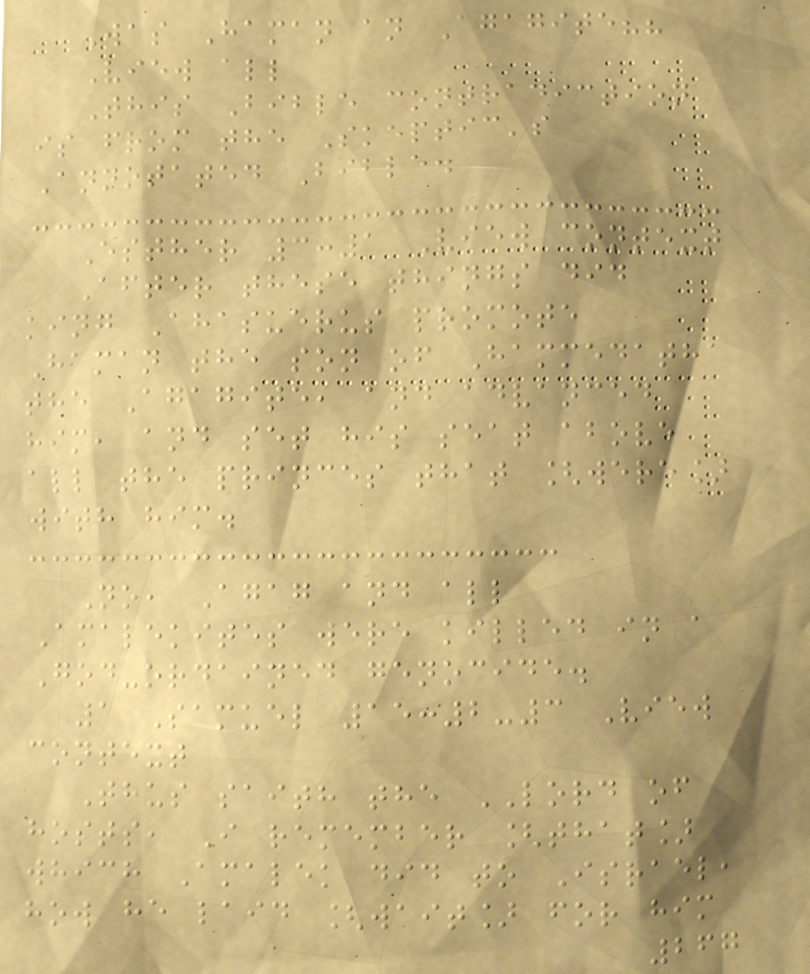Was Haman an Agagite??
View all
This Bible contradiction
is from the Skeptic's
Annotated Bible.
Esther 3:1 View context
After these things did
king Ahasuerus promote
Haman the son of Hammedatha
the Agagite, and advanced
him, and set his seat above
all the princes that [were]
with him.
No, Agag and all
Amalekites were killed in a
God-ordained genocide.
1 Samuel 15:2-3 View
context
Thus saith the LORD of
hosts, I remember [that]
which Amalek did to Israel,
how he laid [wait] for him
267
